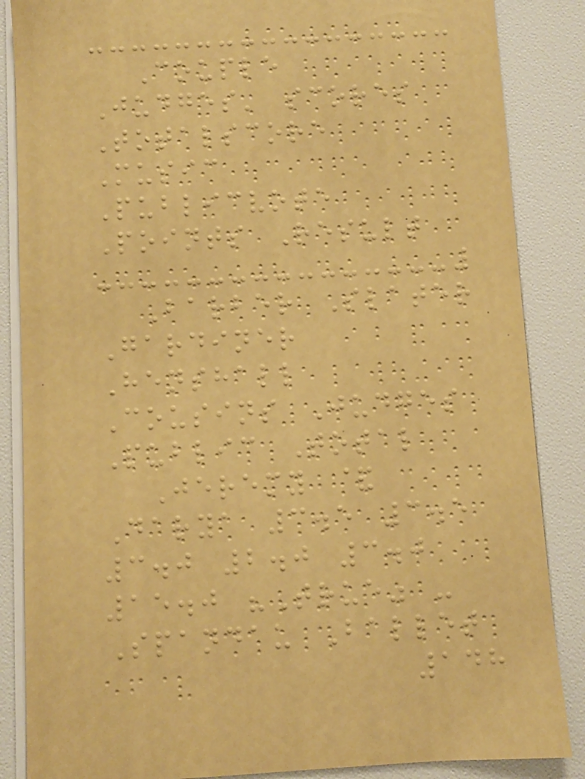Couple
Judges' scores
Totalscore
Music
Publicvote
Points Result
Barber Slater
Gardiner
Henshall
Cousins Judges
Public Total
Jeremy &
Darya 3.5 3.5
3.0 2.0 3.0
15.0 "True" -
Spandau Ballet
148
